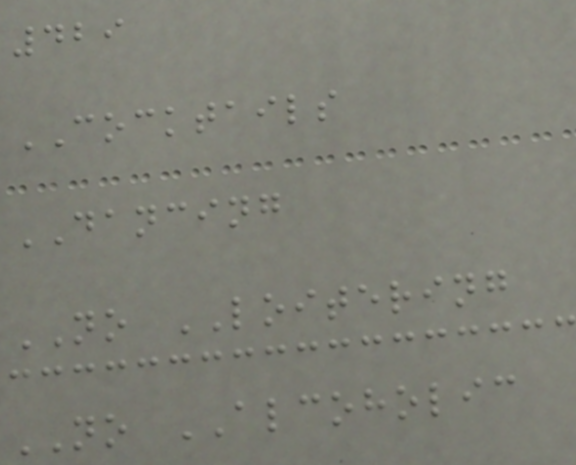429
COCKTAILS
DANCING
NO LOITERING
NO ALCOHOLIC
